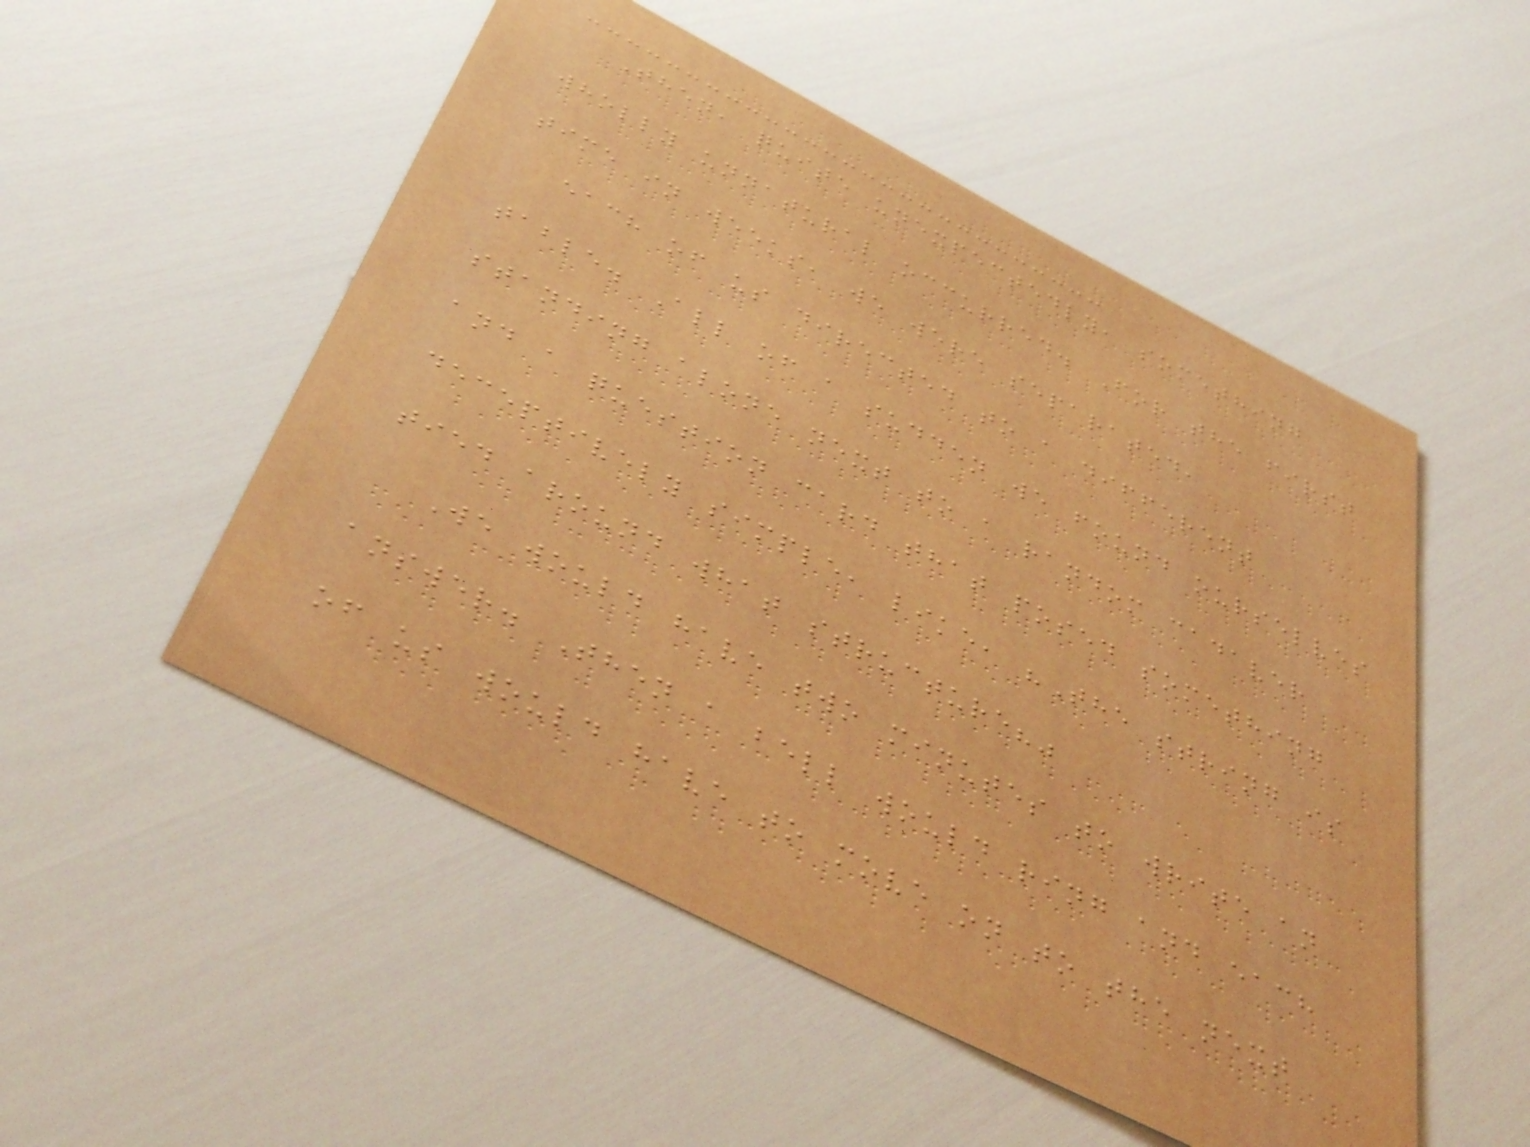Then, quite unexpectedly, something
wholly unnatural occurred. For the first
time in weeks, we were separated,
each of us directed to a different
table. All of a sudden we found ourselves
standing alone next to a random cadaver
and a question card that posed something
deceptively simple, like, "The string is
tied around what structure?"
We would have two minutes to write an
answer. Then a bell would ring and each
of us would have to move on to the next
